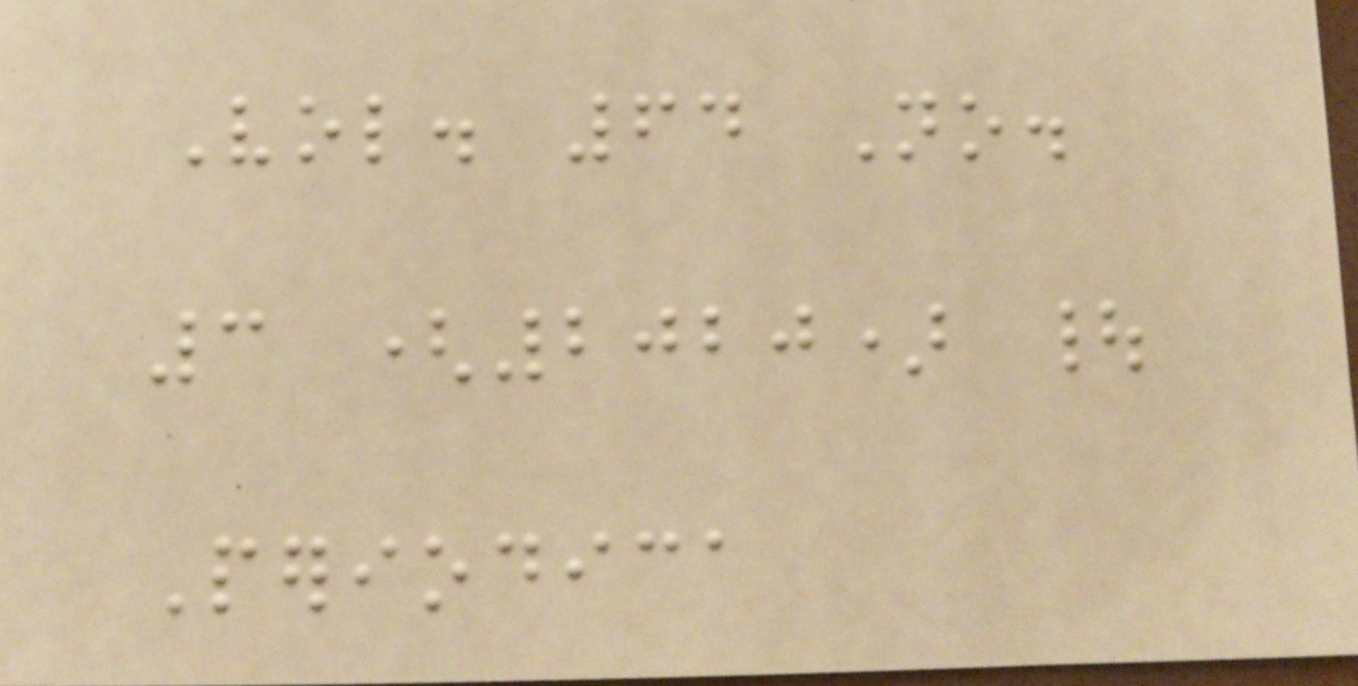Vol. 64 No.
3 (2020) |
Periodica
